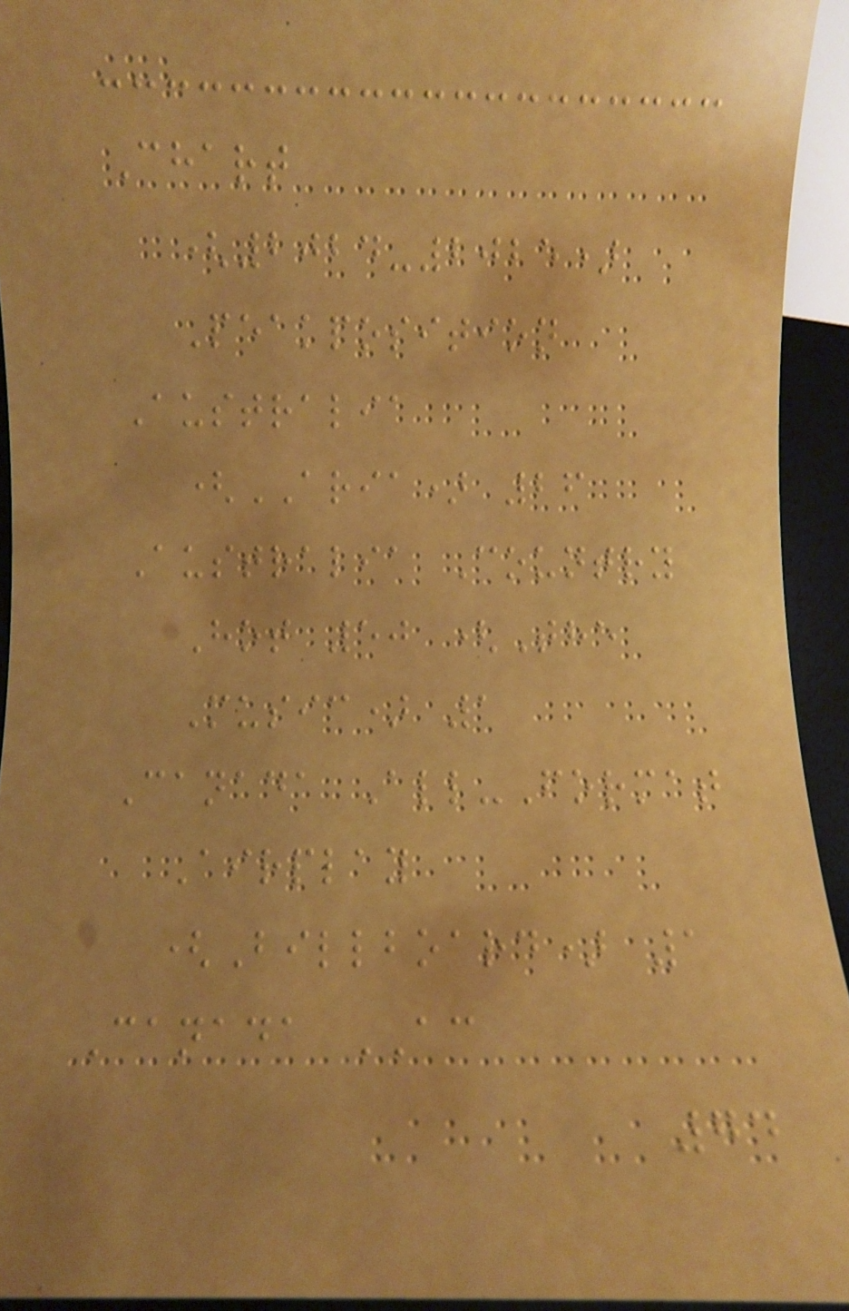Chart
(2024-2025)
Peakposition
Australia
(ARIA) 26
Australia Country
Hot 50 (The
Music) 1
Canada All-Format
Airplay
(Billboard) 1
Canada AC
74
